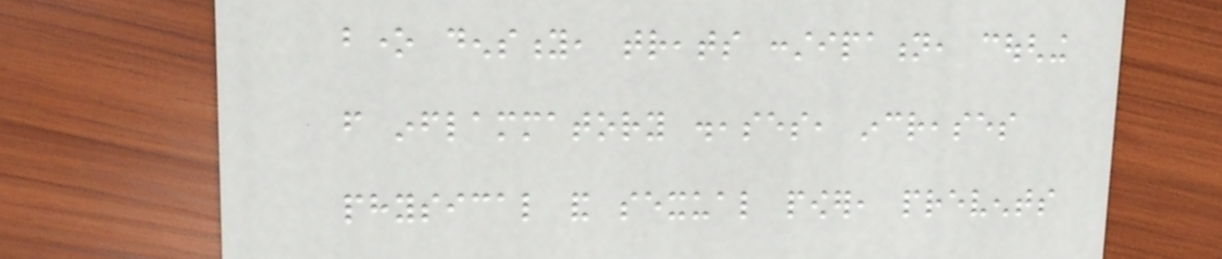bone density, treats constipation, coughing
from inflammatory diseases, increases
physical and sexual power, prevents
